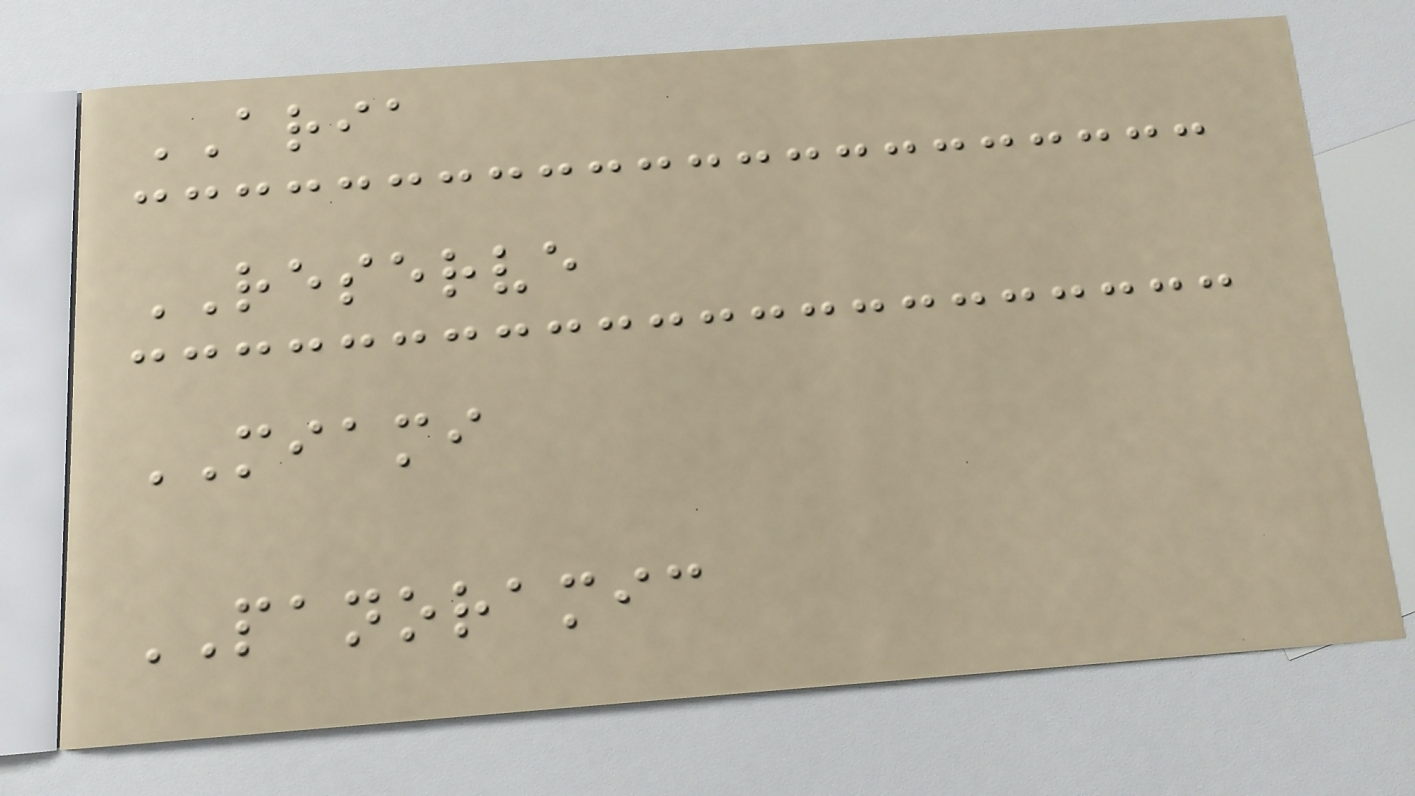ARIA
RESERVE
MIAMI
PANORAMIC
